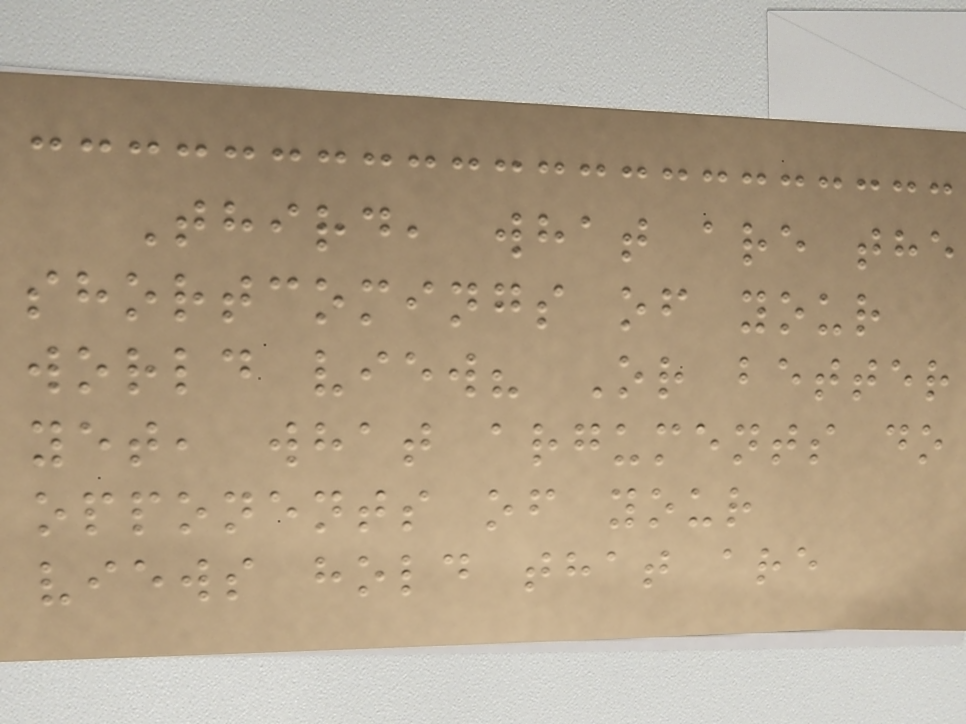Third, what are the
shortcomings of your
world view? Or better
yet, what arguments do
opponents of your
views hold that are
